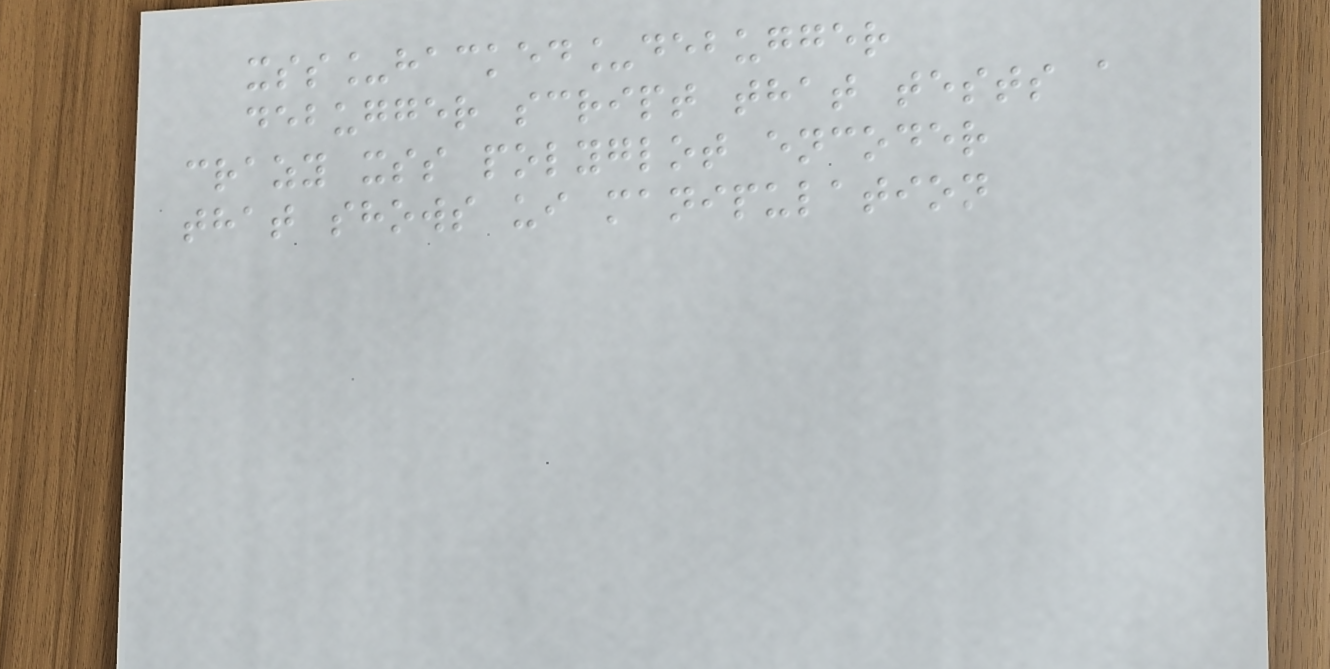xss_hacked_debugger
debugger script that tests a
crazy xss polyglot encoder
that shows ui manipulation
